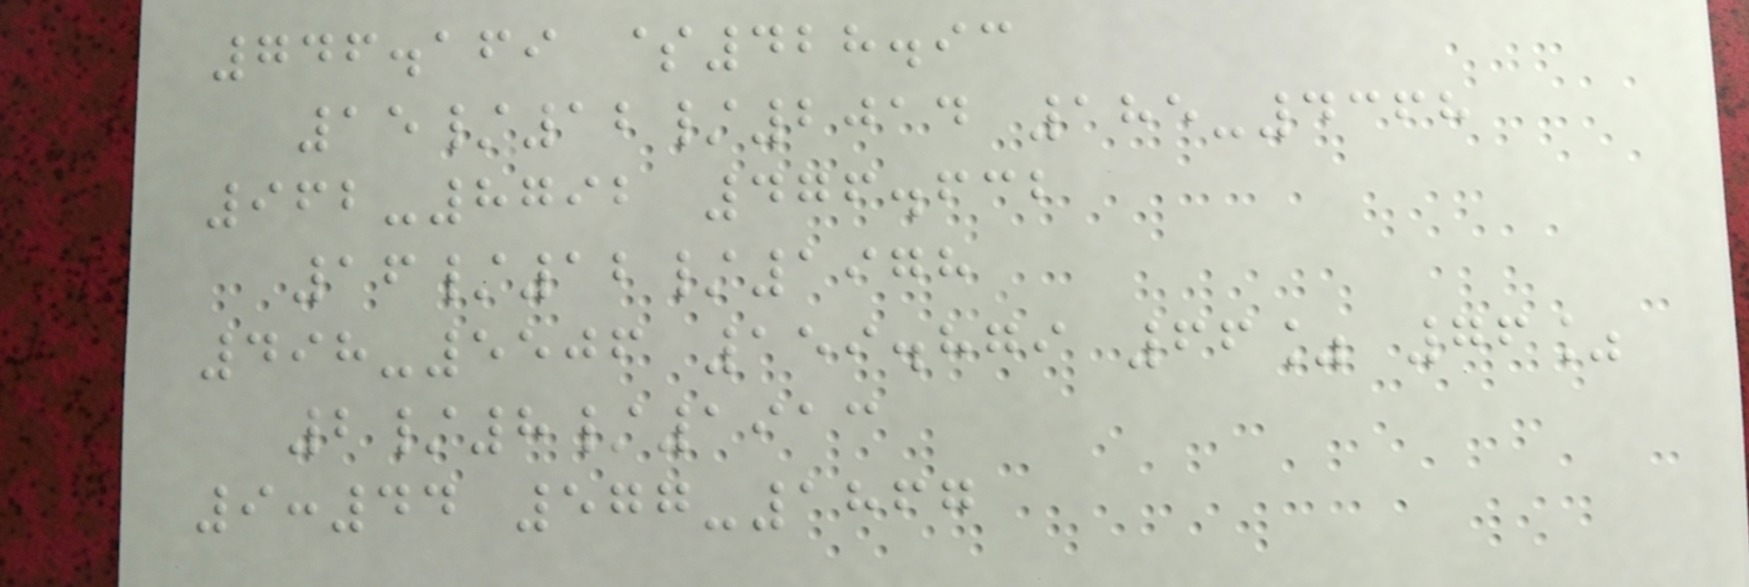746.169 $428.93
15/12/2014 185-4368
962-8792 476.632
16/12/1978
498-5506 159.879 66% 76%
2/8/1913
9:44 577-1867
